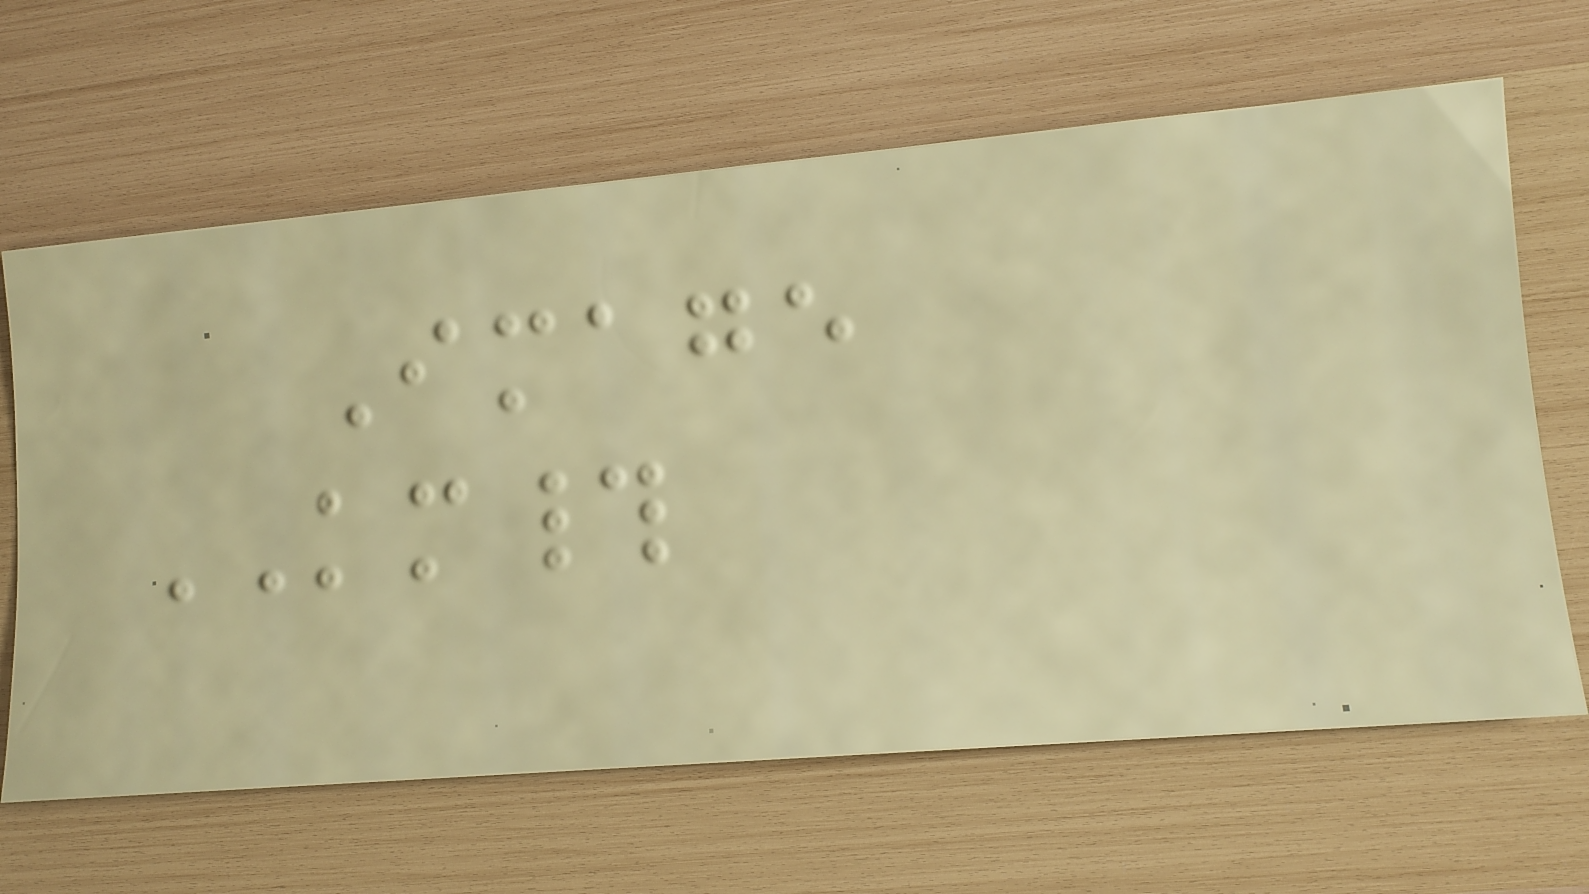Image
KM#
